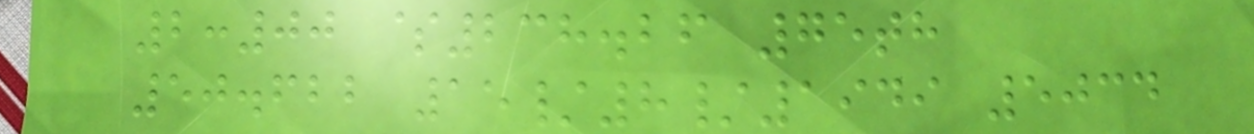2:00 $238.26 75th
50.622 15/8/1949 5034
